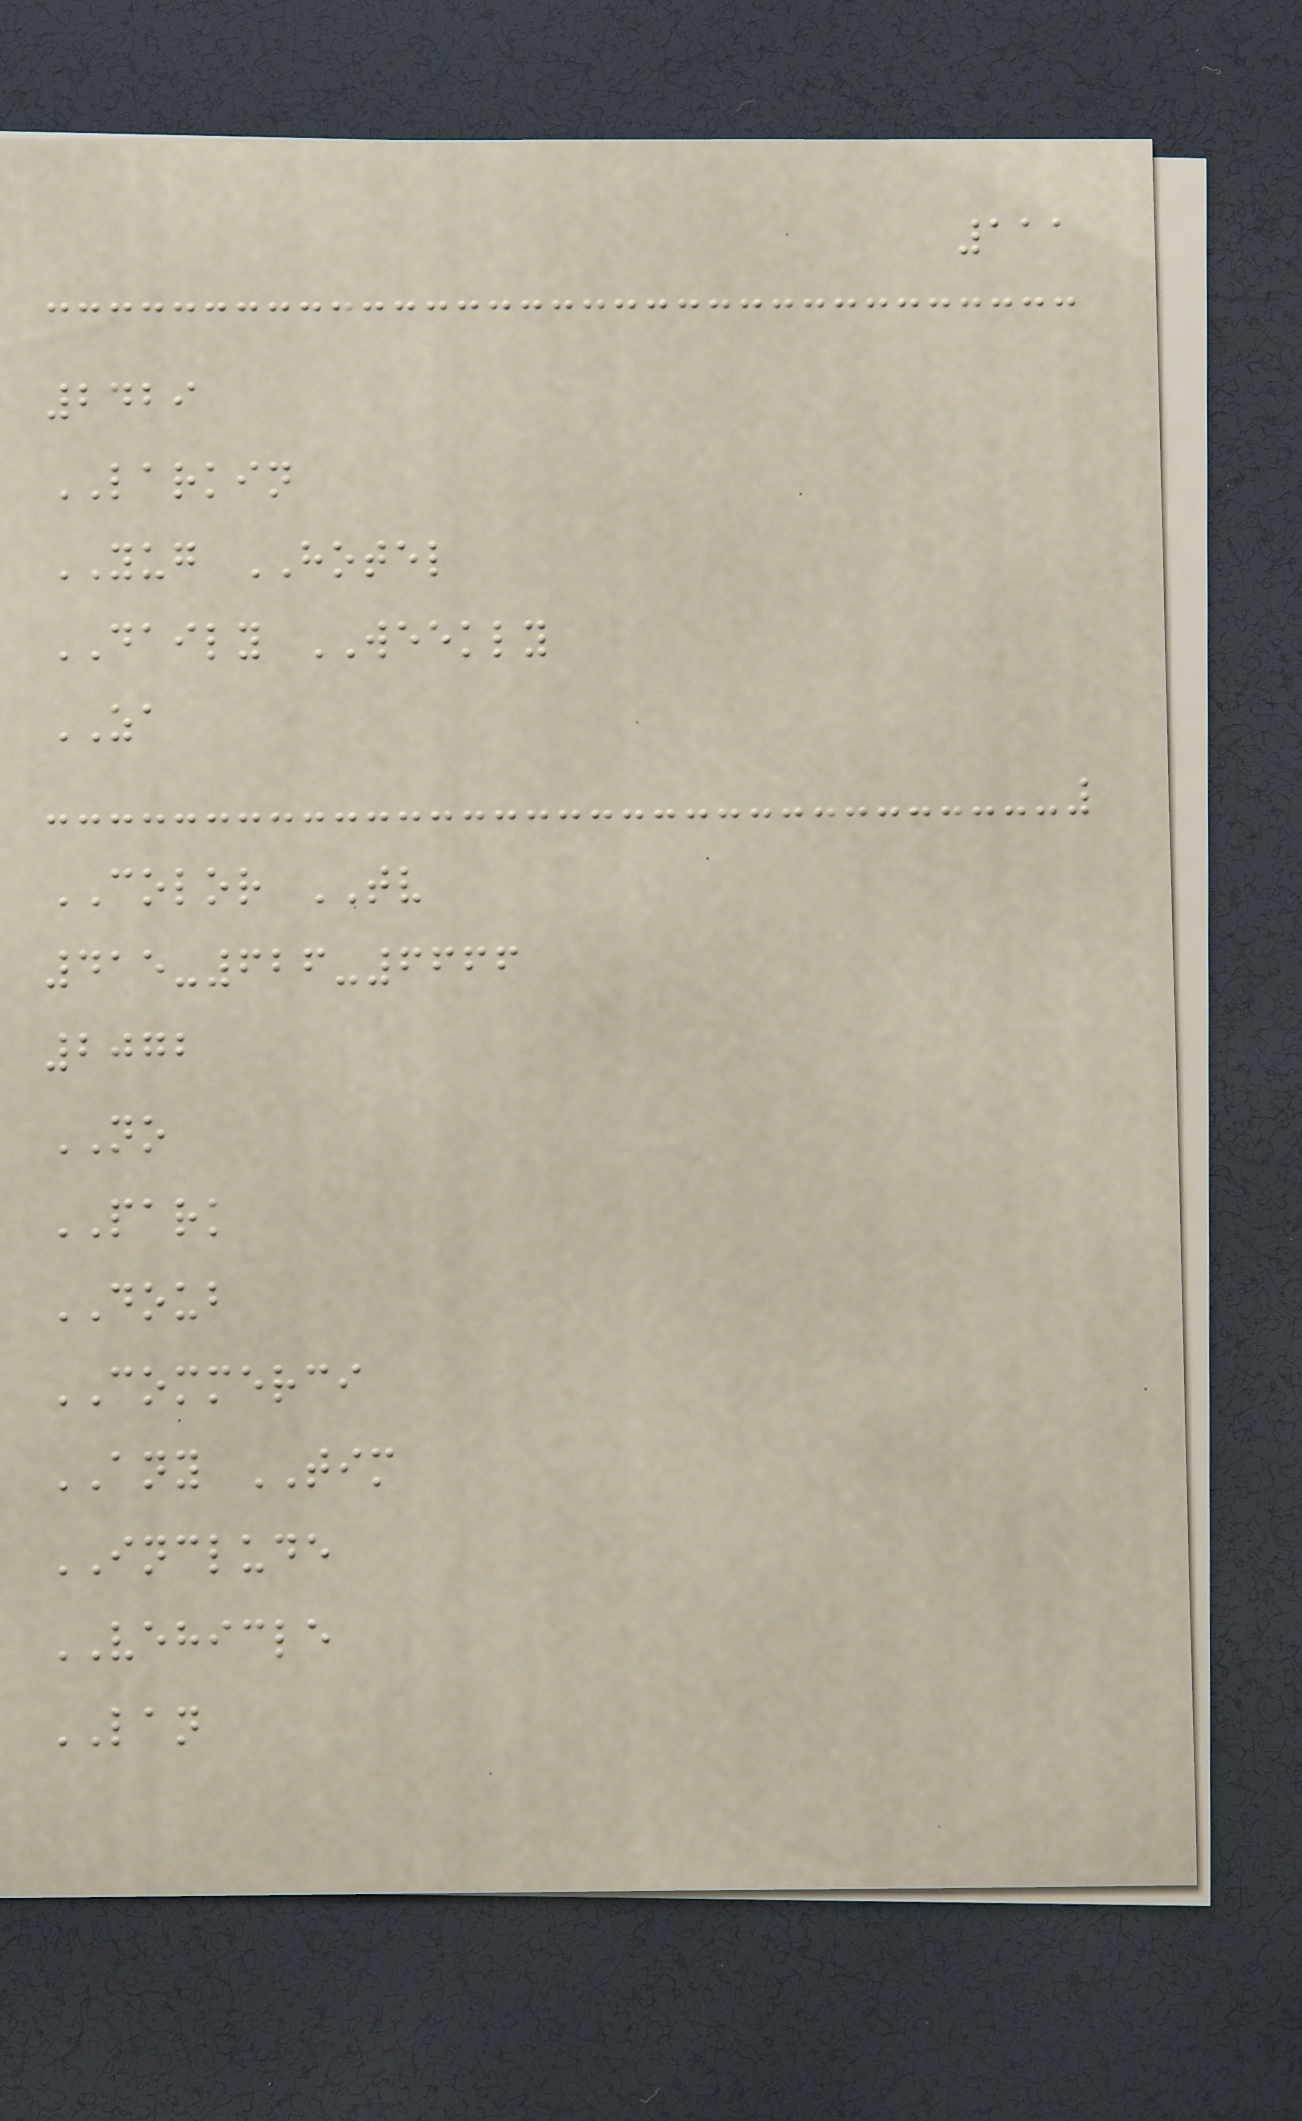111
2429
LARKIN
YUG HOTEL
DAILY WEEKLY
ZA
COLOR TV
415-626-6666
2072
NO
PARK
DOUB
COMMERCI
ANY TIM
INCLUDE
VEHICLE
LAN
